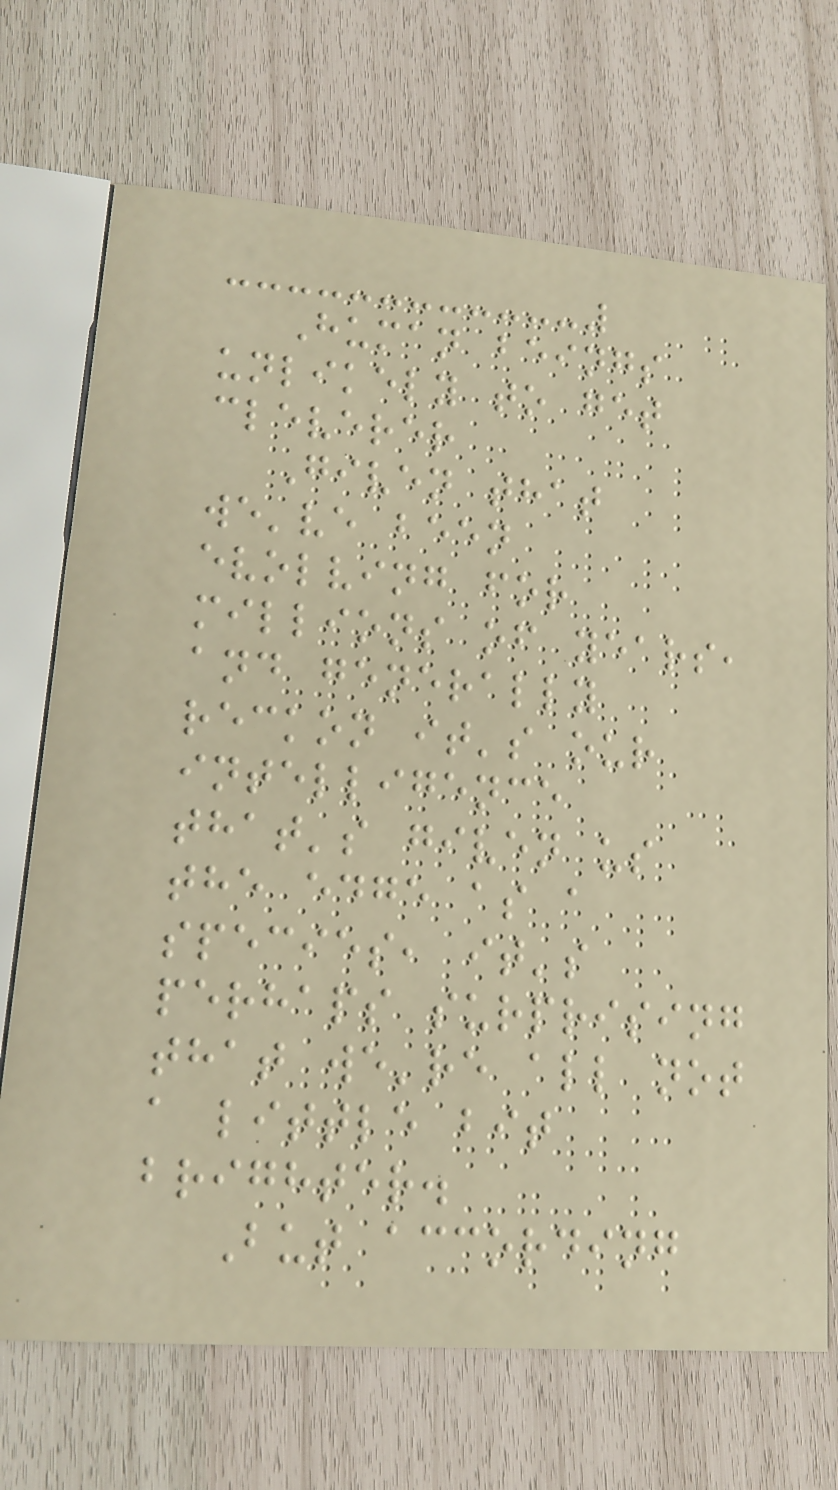Human beings
unlikely to get
cleverer
Given that
we've been
evolving for
millions of years,
and generally
reckon it's our
intelligence
that's given us
the edge as a
species, it's
perhaps surprising
that we're all not
a little bit
brighter.
But according
